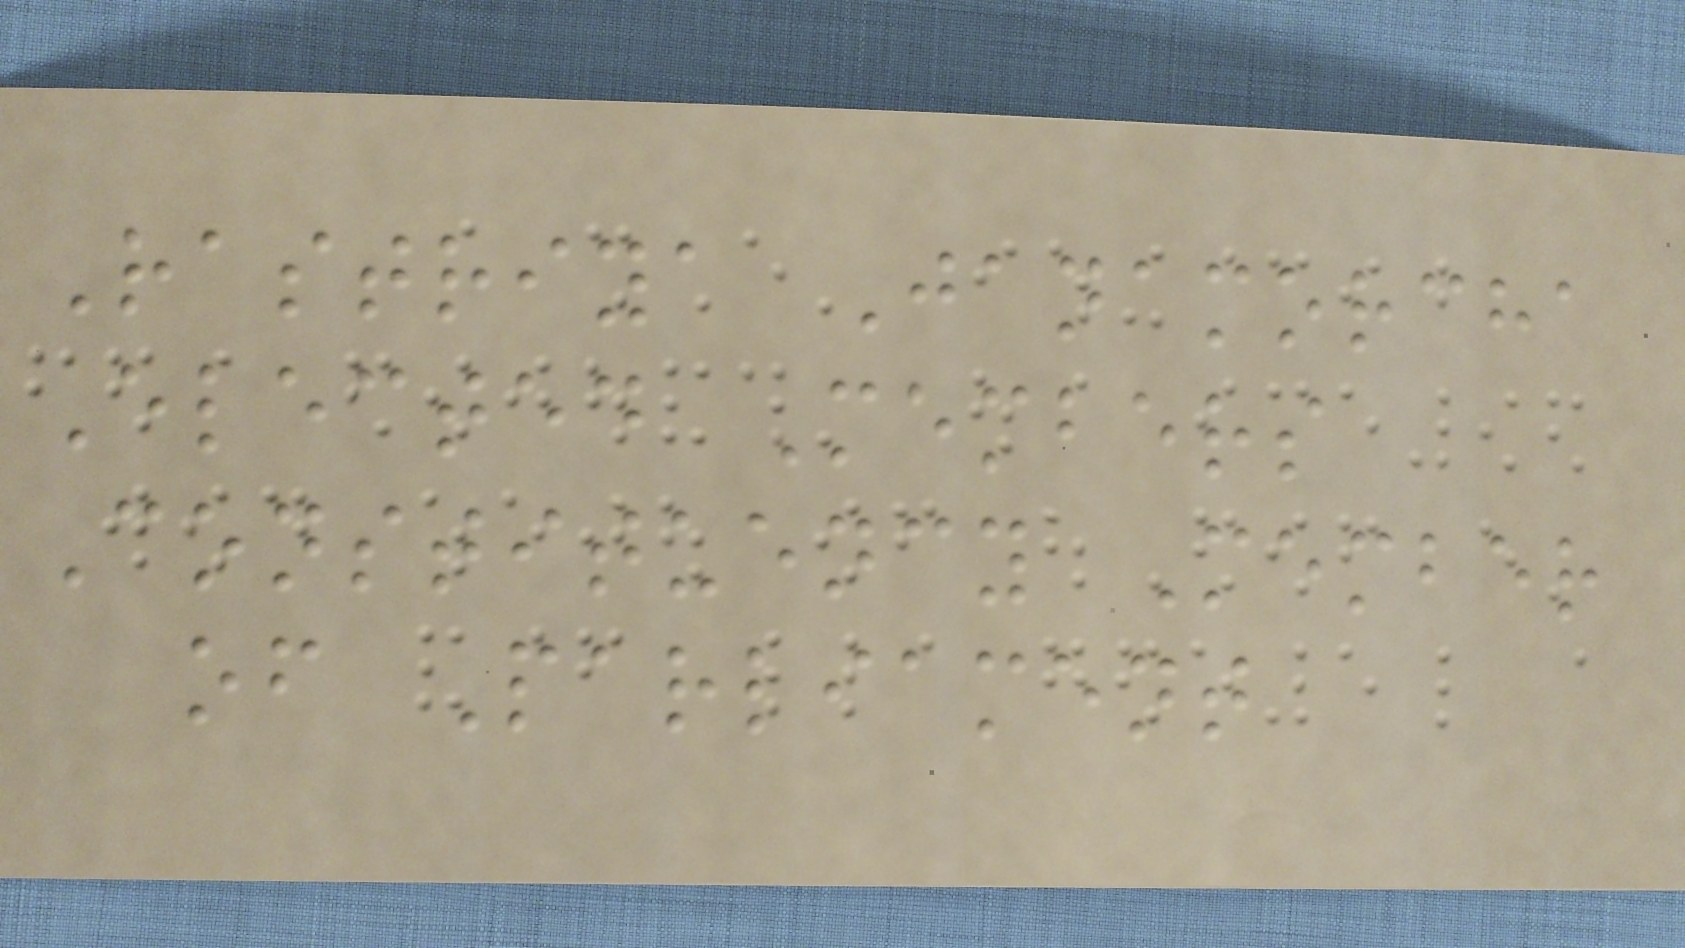Rastriya Janamorcha
Elected Members
Constituency Member
of Parliament
